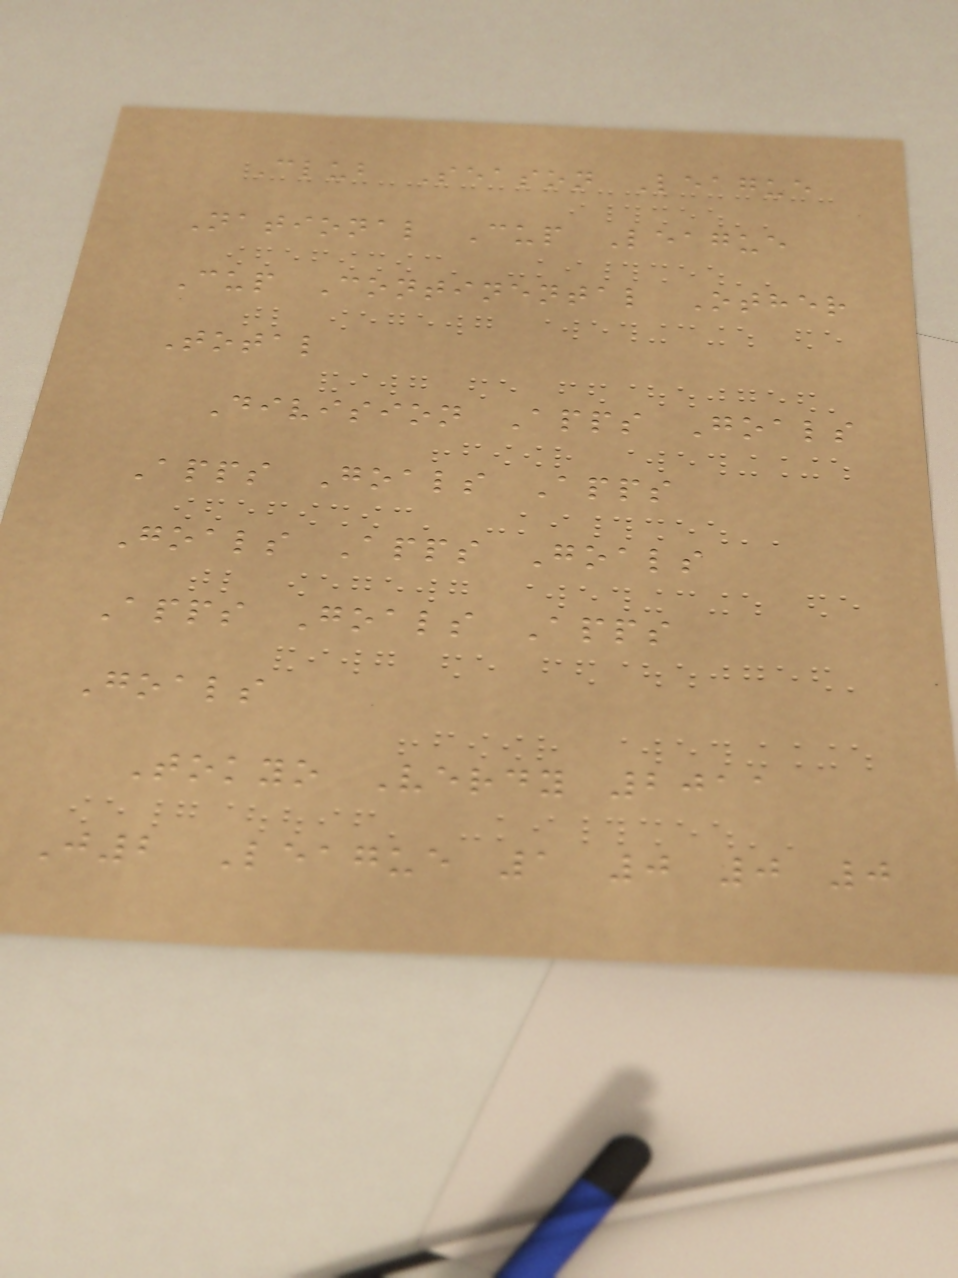Club Season League
National Cup League
Cup Continental Other
Total
Division Apps Goals
Apps Goals Apps
Goals Apps Goals
Apps Goals Apps
Goals
Tokyo Verdy 2011
J2 League 1 0 0 0
